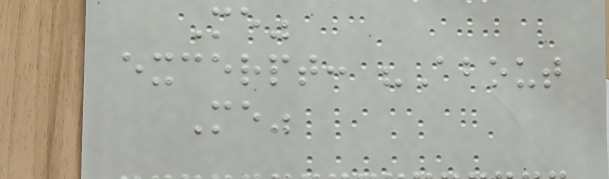Me"
excerpt: "About
Me"
